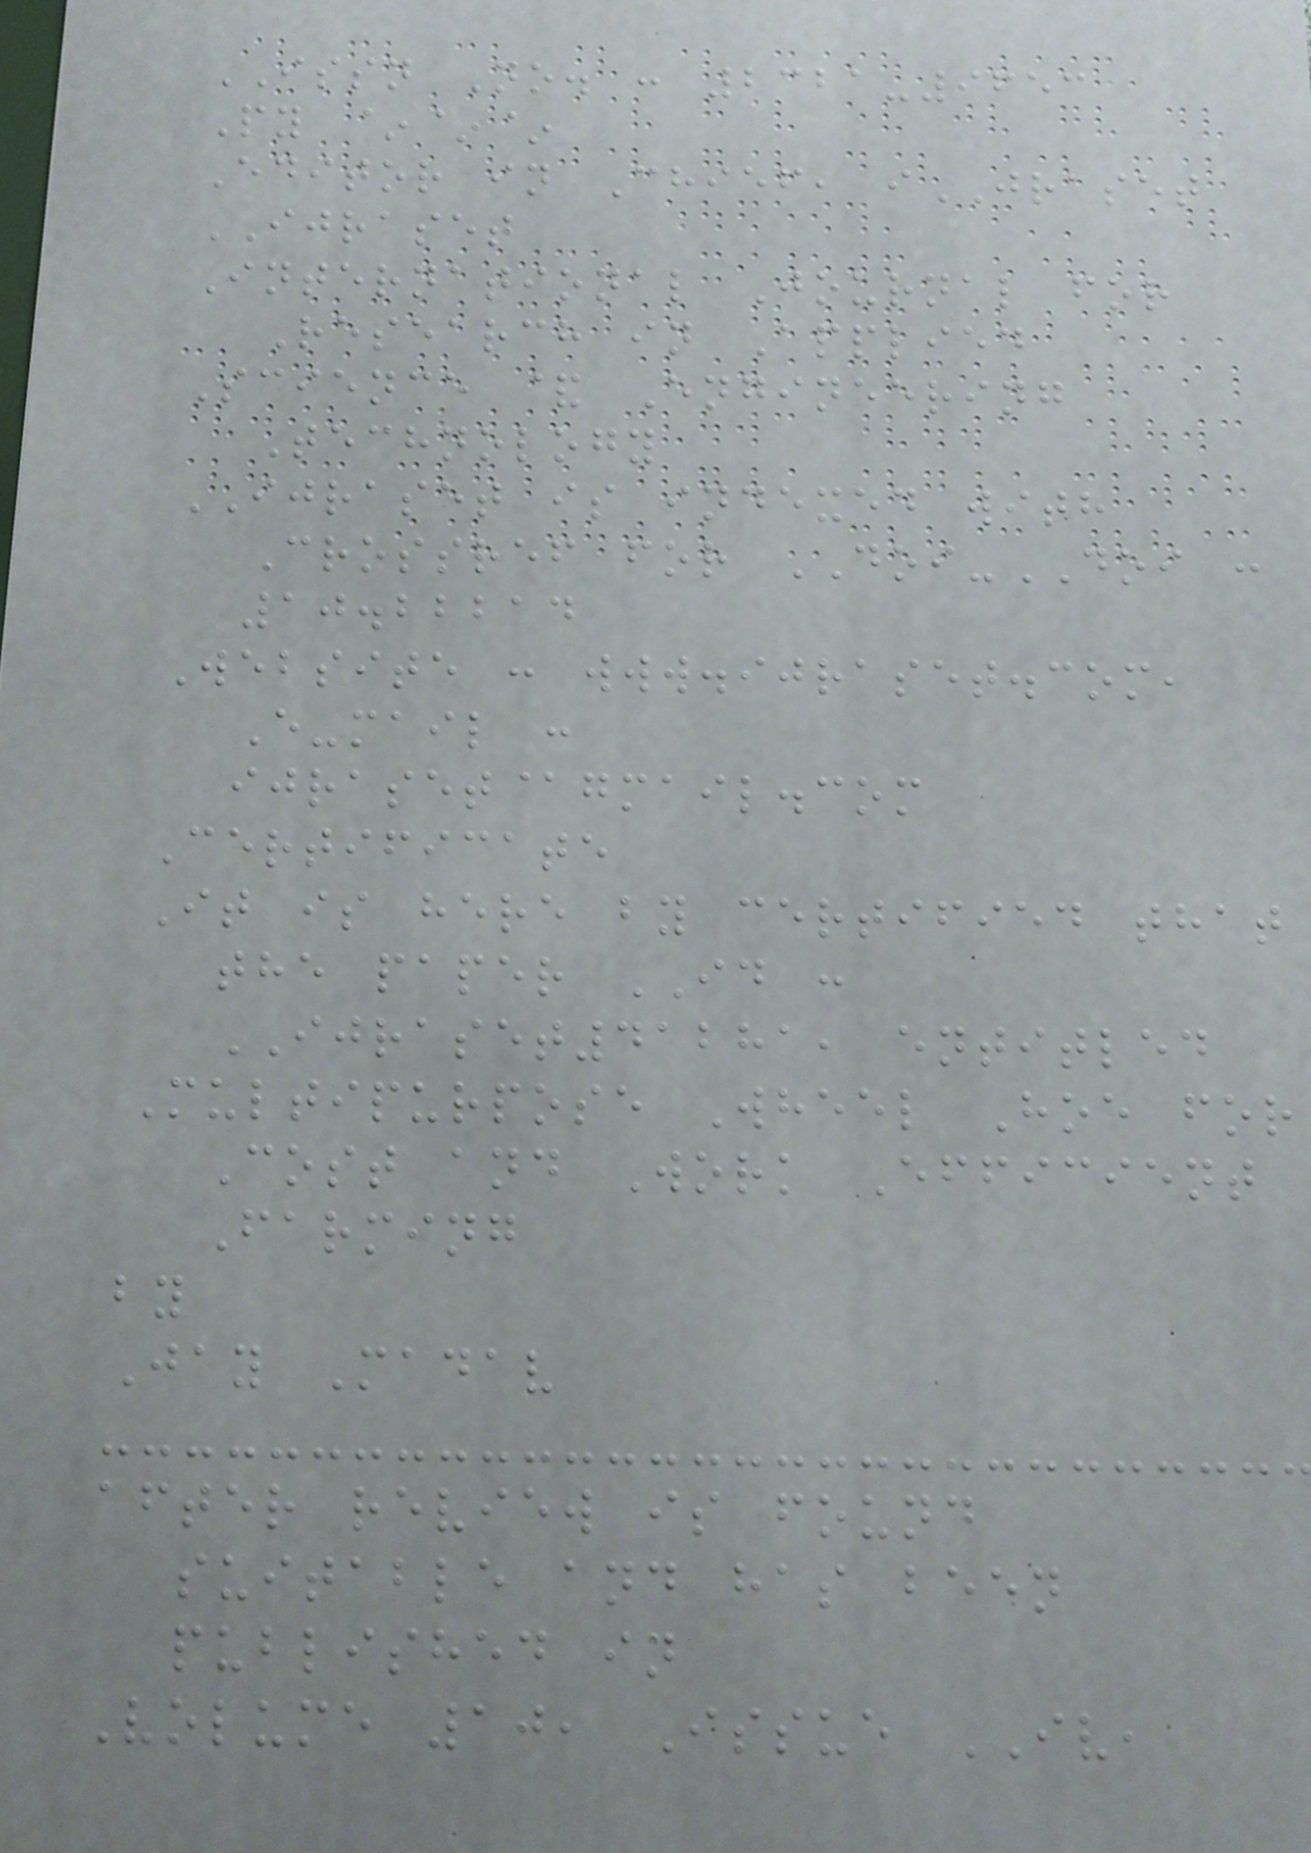ISSN No. : 2321-9653
Py ~~~
Editor in Chief, iJRASET
IJRASET
International Journal for
Research in Applied
Science & Engineering
Technology
IJRASET is indexed with
Crossref for DOI-DOI :
10.22214
Website : www.ijraset.com,
E-mail :
ijraset@gmail.com
Certificate
It is here by certified that
the paper ID :
IJRASET41281, entitled
Multipurpose Wheel Hoe for
Cost and Work Efficient
Farming
by
Jay Madav
after review is found
suitable and has been
published in
Volume 10, Issue IV,
